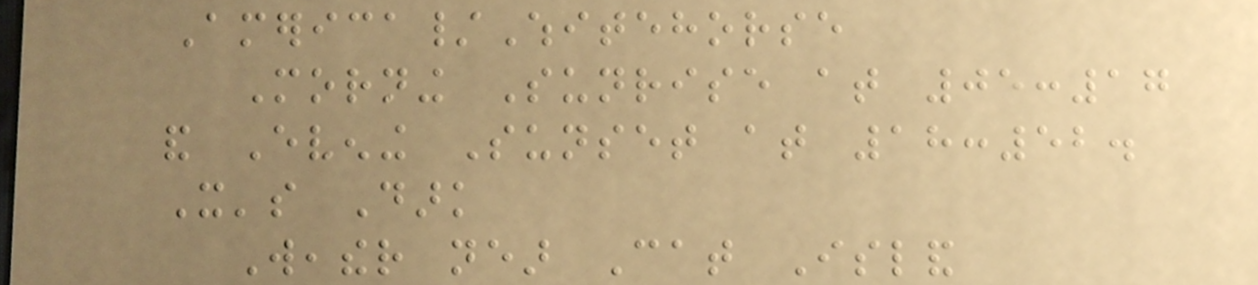America/Whitehorse
Morning Sunrise at 05:17
and Evening Sunset at 18:52.
It's Dark
Weather near Cat Island
